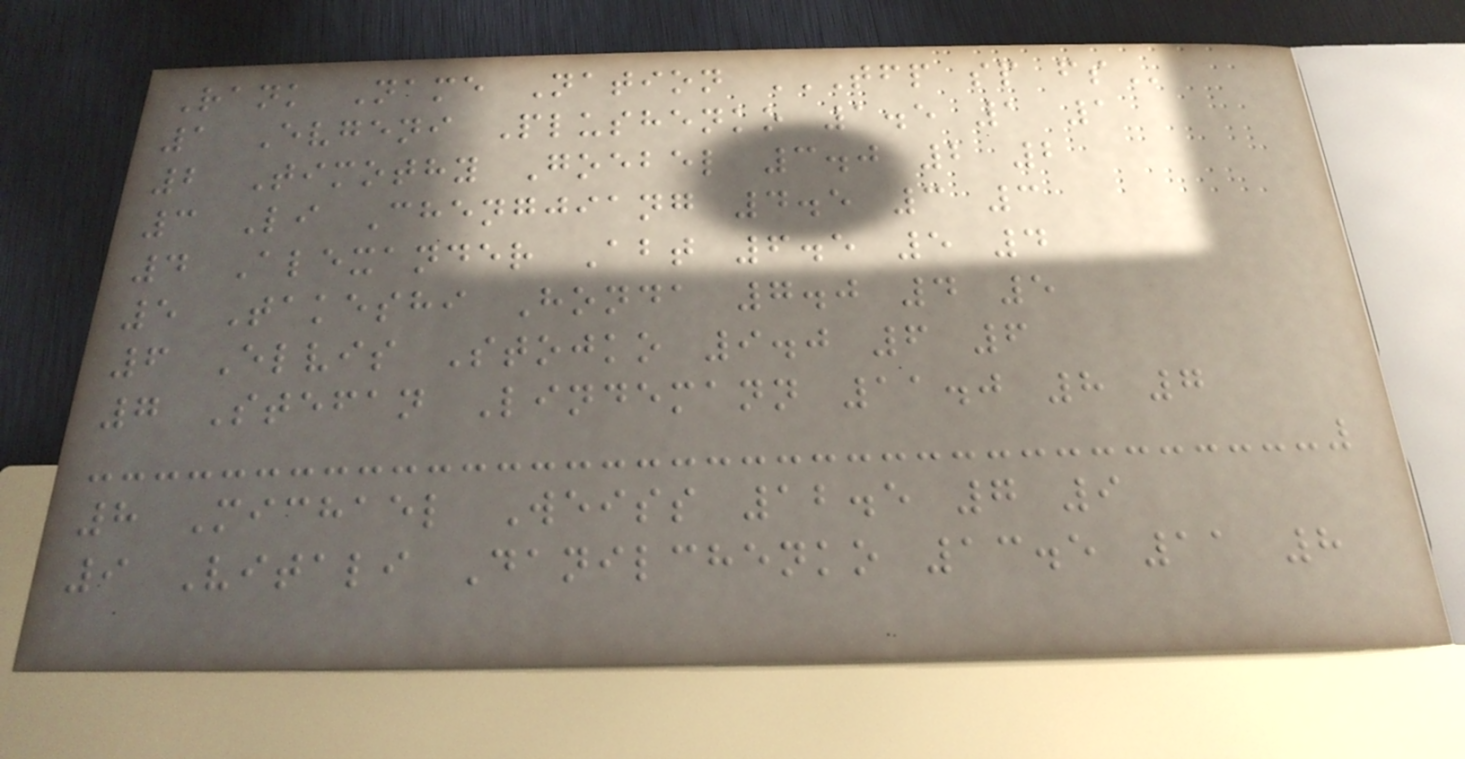Rank Name Nation TFP SP FS
1 Evgeni Plushenko 1.5 1 1
2 Timothy Goebel 3.0 2 2
3 Li Chengjiang 4.5 3 3
4 Alexander Abt 6.5 5 4
5 Takeshi Honda 7.0 4 5
6 Elvis Stojko 9.0 6 6
7 Stefan Lindemann 11.0 8 7
8 Michael Weiss 12.5 7 9
9 Vitali Danilchenko 13.5 11 8
